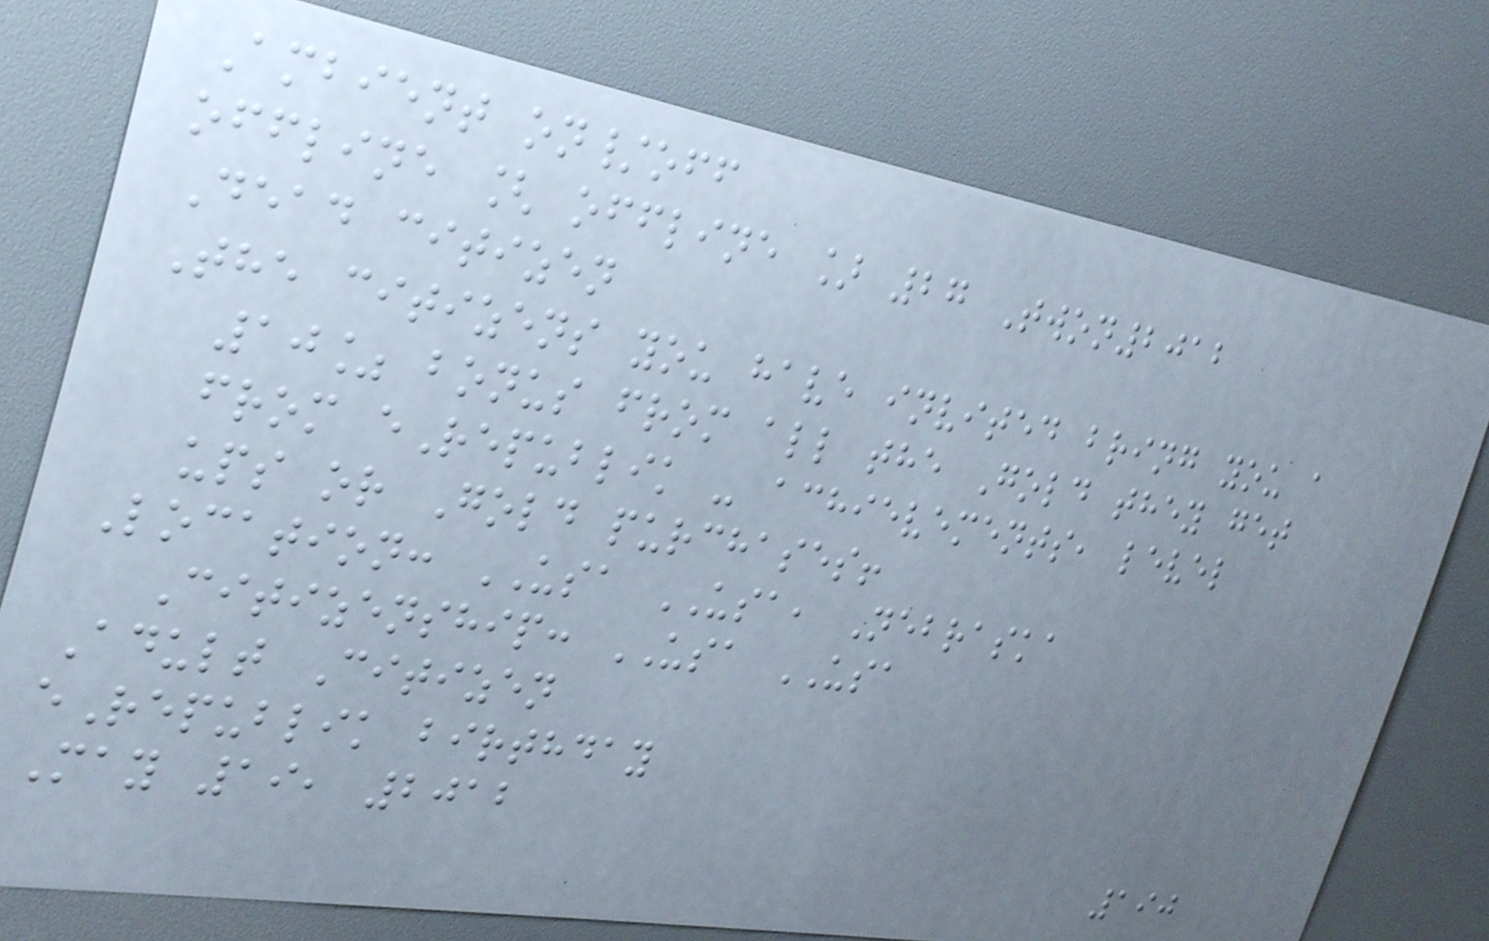Ambient on/off
offline [ offline ] 27 Twon2012
Dead citizen
The citizens you have invited bring you a
10% bonus from all the Gold they get
from eRepublik - achievements, level
ups or Gold purchases!
Location: USA USA, Nebraska
Citizenship: USA USA
Adult Citizen
eRepublik birthday
May 19, 2012
190
